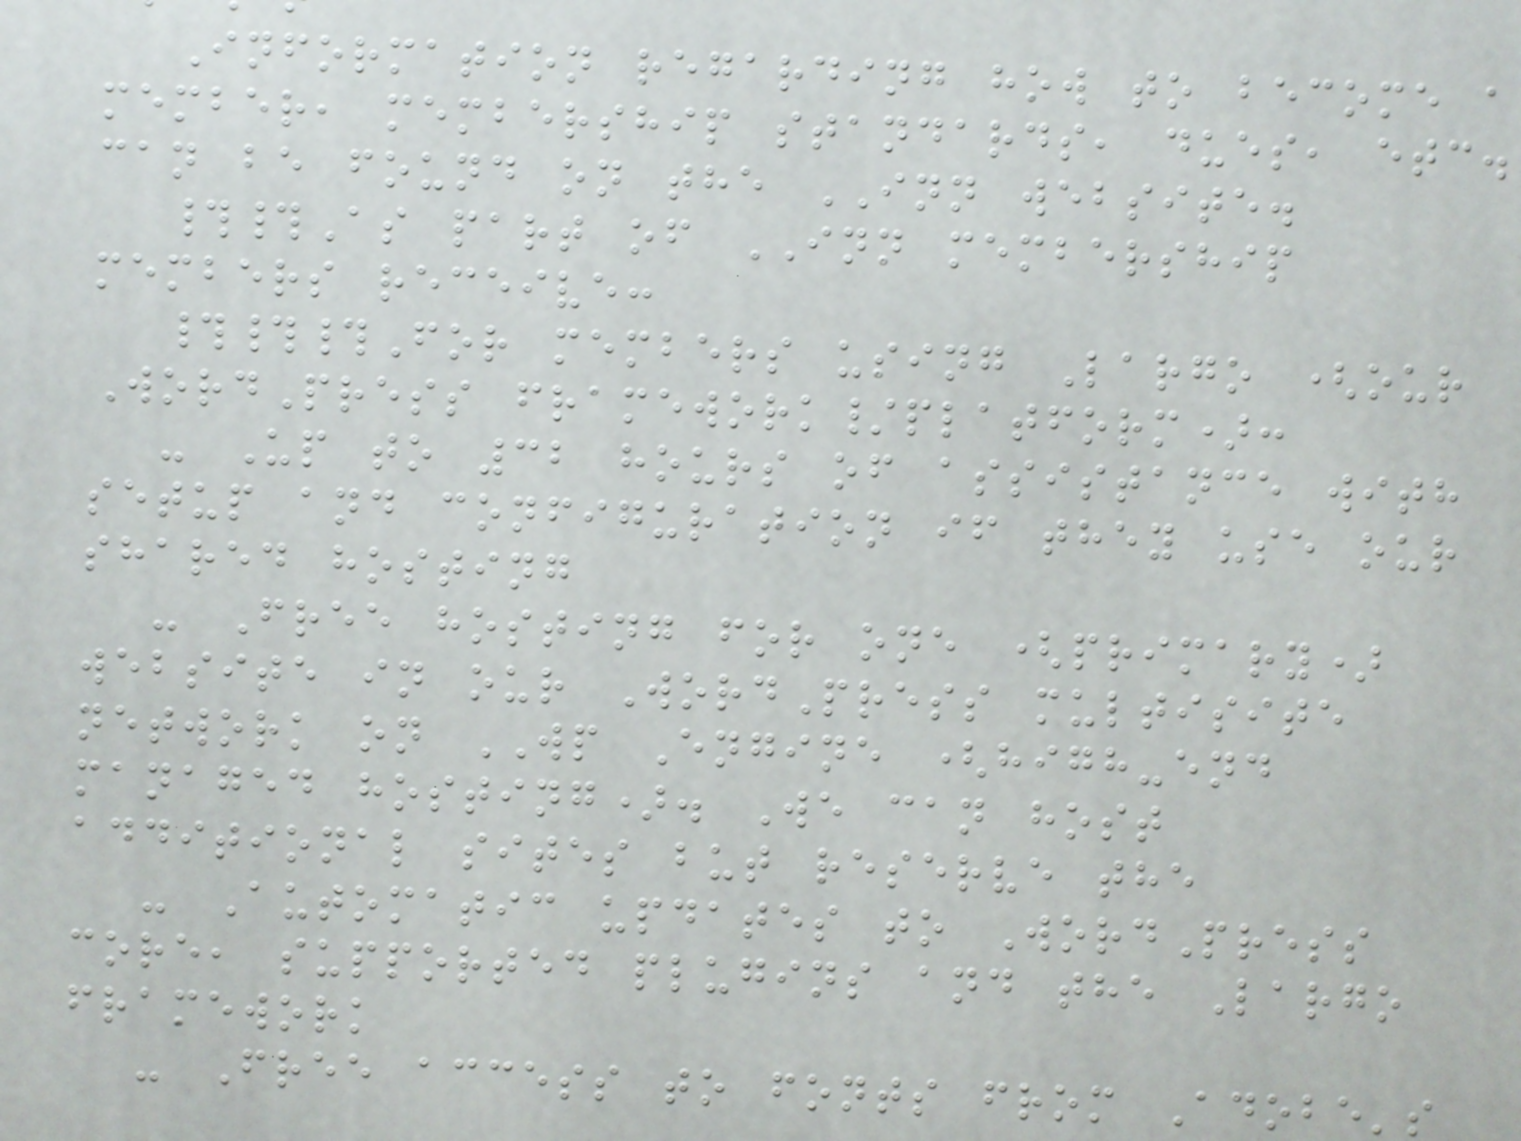Information regarding how to become a
member, membership standards, dues, etc.
can be found on the INN website.
##As part of INN membership
members receive:
###For members using Largo (our
WordPress framework/platform):
- Up to 32 hours of assistance with
setup and configuration if they use our
shared hosting
- Free hosting for one (primary)
website in our WordPress multisite
network on WP Engine (high-end
managed hosting). We can host
additional sites but reserve the
- Automatic updates to WordPress
core, supported plugins and the Largo
framework
- Free access to fonts from Adobe's
